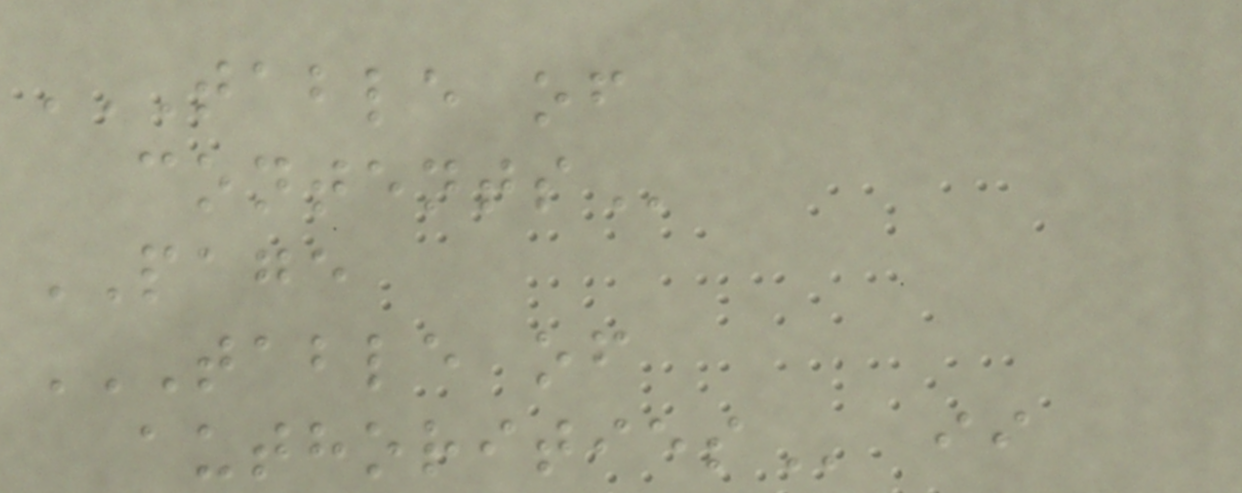TABLE OF
CONTENTS
PAGE
TABLE OF
AUTHORITIES ii
